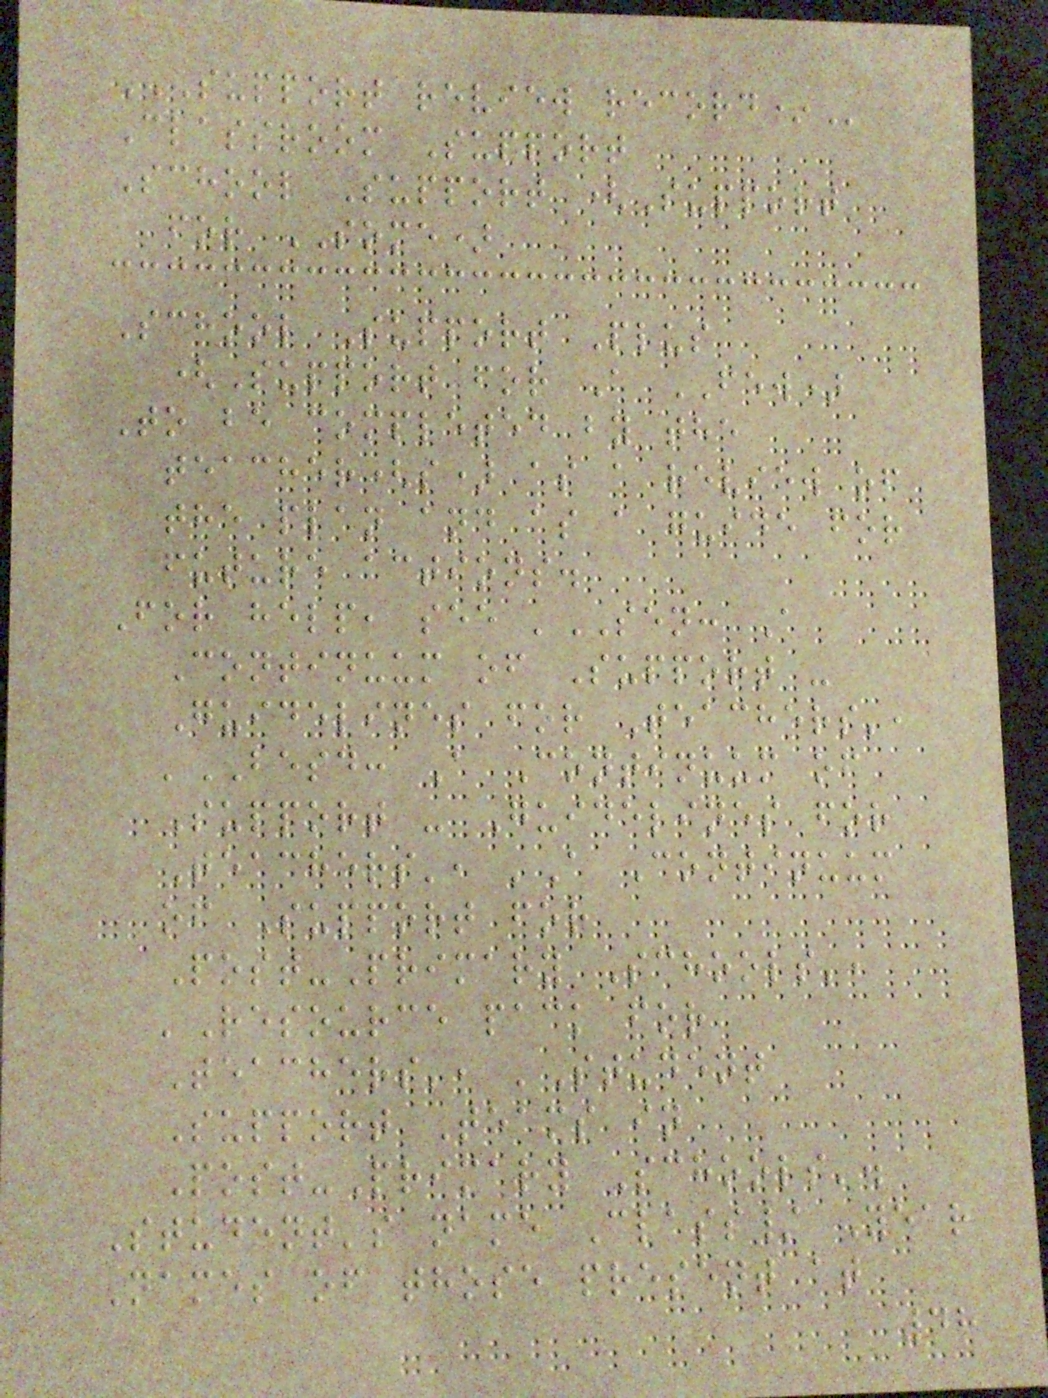SUPPORT REVIEW RECORD*
Classroom Support
School Support (Support
for SOME)
School Support Plus
(Support for A FEW)
To be completed by the
teacher(s) as a review of
the plan and as a guide for
future actions.
For help, see 'SEN: A
Continuum of Support -
Guidelines for Teachers',
'BESD: A Continuum of
Support - Guidelines for
Teachers', 'A Continuum
of Support for
Post-Primary Schools',
'Resource pack for
Teachers', 'Student
Support Teams in
Post-Primary Schools'.
Student's name Class/ Year
Names of those present at
48
